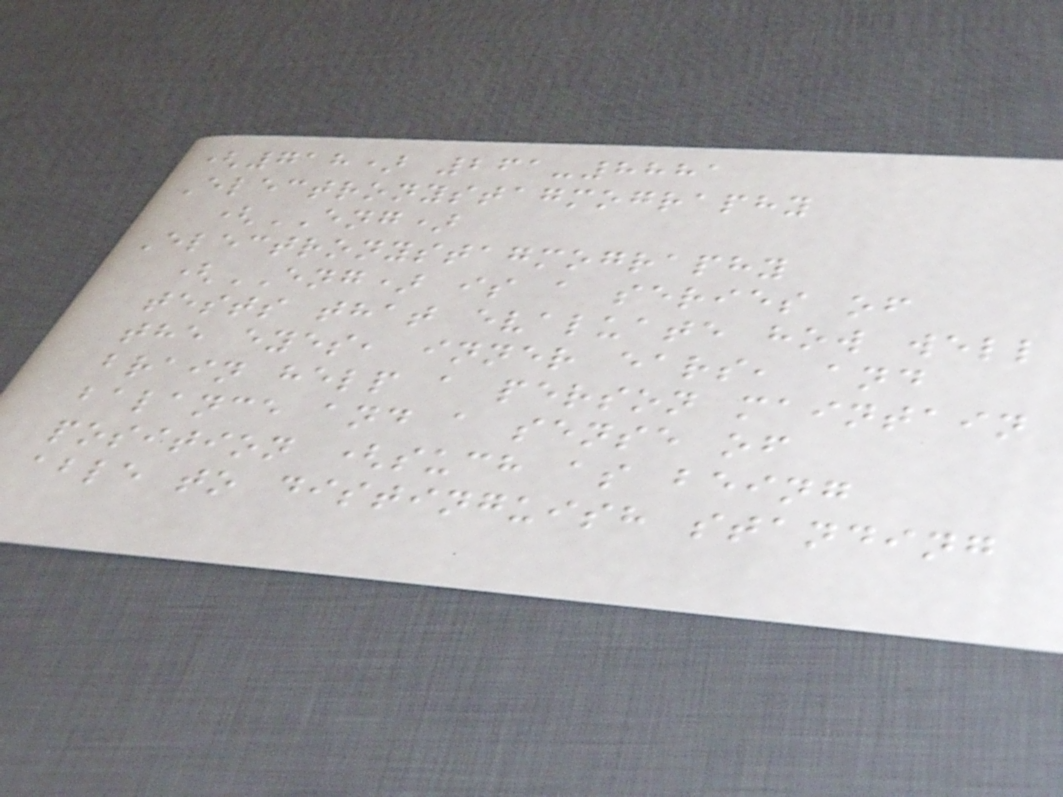(718) 261-8881
Electronystagmography
(ENG)
Electronystagmography
(ENG) is a series of
tests that evaluate how well
the eyes, inner ears, and
brain help a person maintain
balance and a sense of
position (such as being
able to distinguish standing
